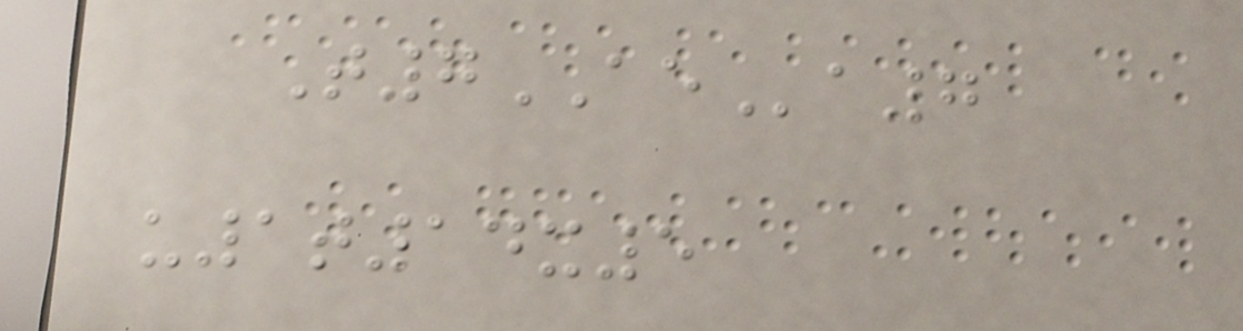T7AEa7
u1t14x5
